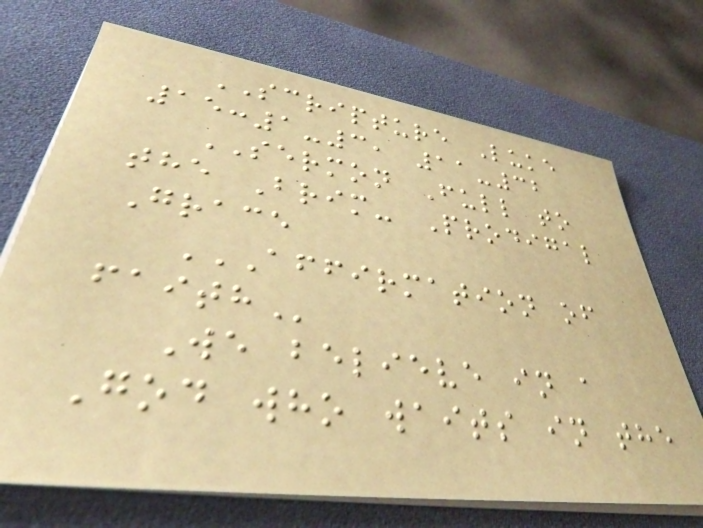SCRIPTURE Luke
15:1-3, 11-32
SERMON Full to
the Brim- Prodigal
Grace
AFFIRMATION OF
FAITH
We believe in a
God who waits in the
